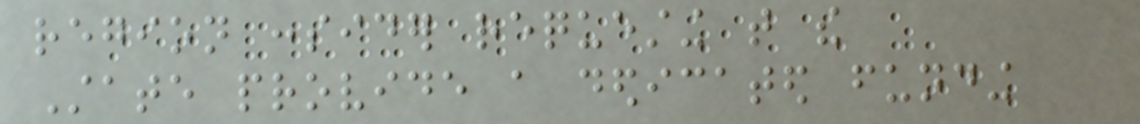region consider requesting that the
State provide a dedicated funding
